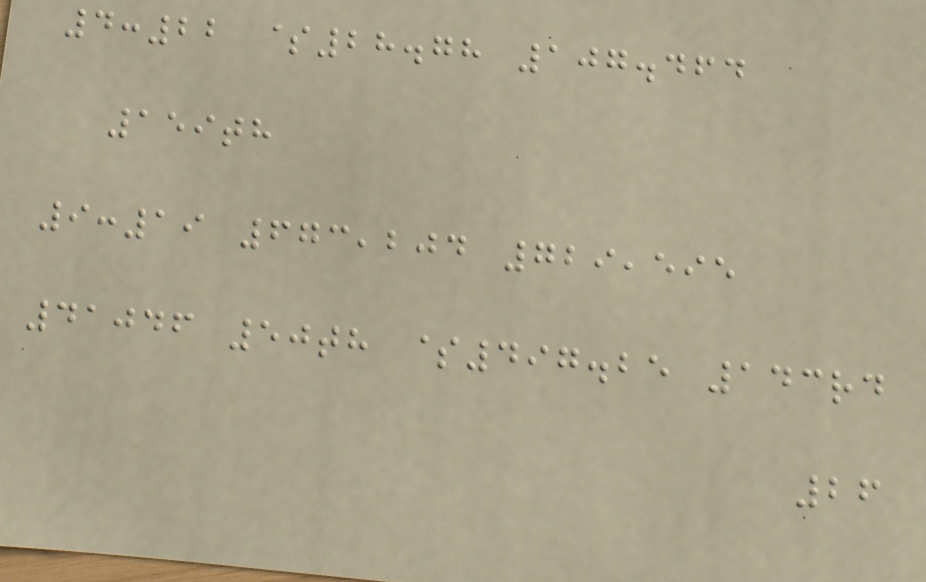4:22 $28.78 107.464
159th
9:19 673,204 729,595
41046 50th $497.25 143rd
26
